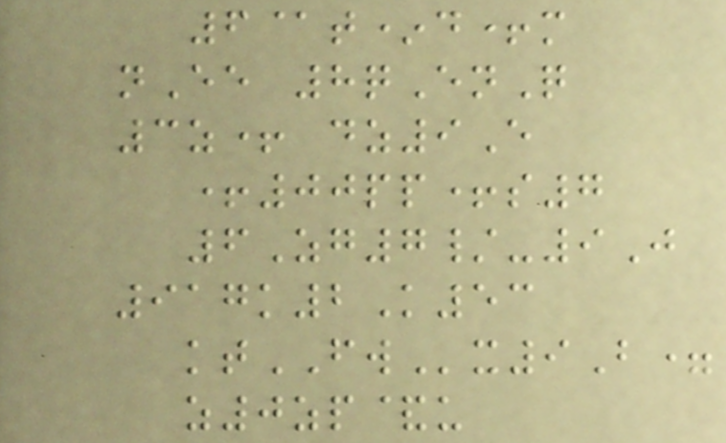6@t*d+m
nEe 8qEnQ
3z+ dz9E
+00pp+s7
6Zg7/-9J
917k2K53
ktFWx9B=
z0zp&u
